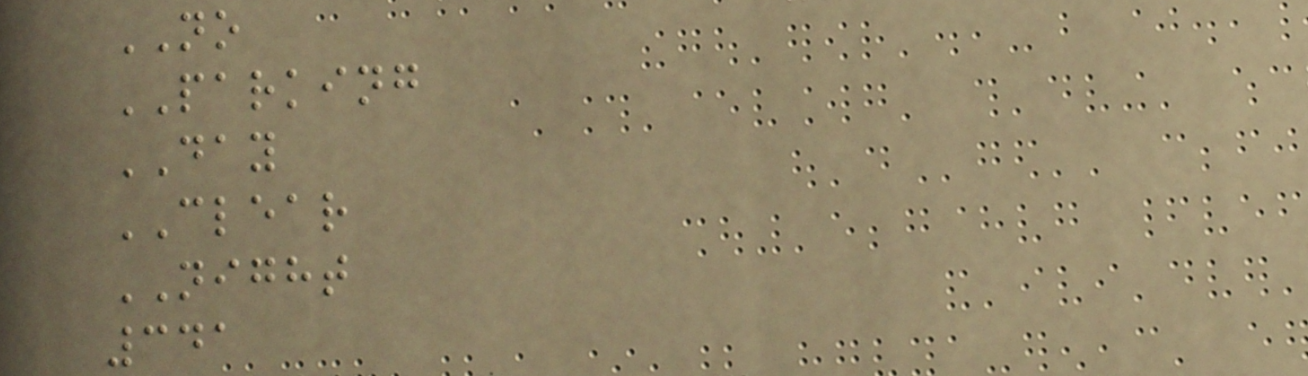NO
PARKING
DAY
CLEAR
NIGHT
341
